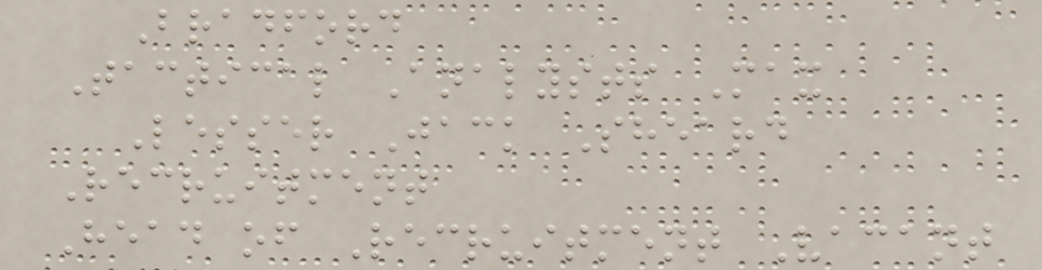Bradford
Tactical Analysts Max
Lesser Jack Sheard
Recruitment
Head of Recruitment Vacant
